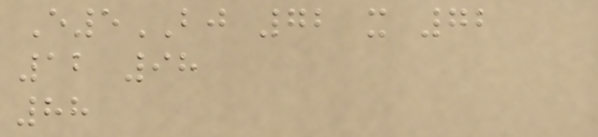E5BJ 72 x 72
12 98
88
